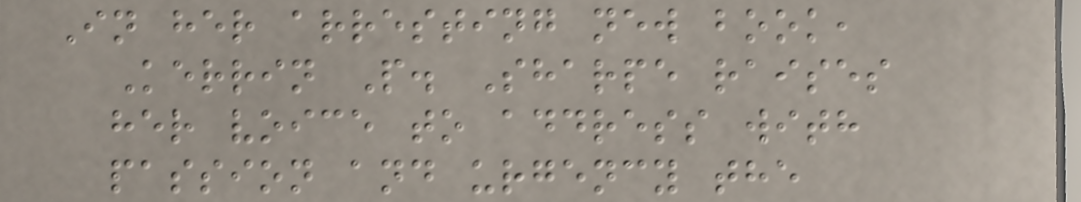In her arresting new book,
Kerrin P. Sharpe raises
her voice to address with
passion and urgency the
